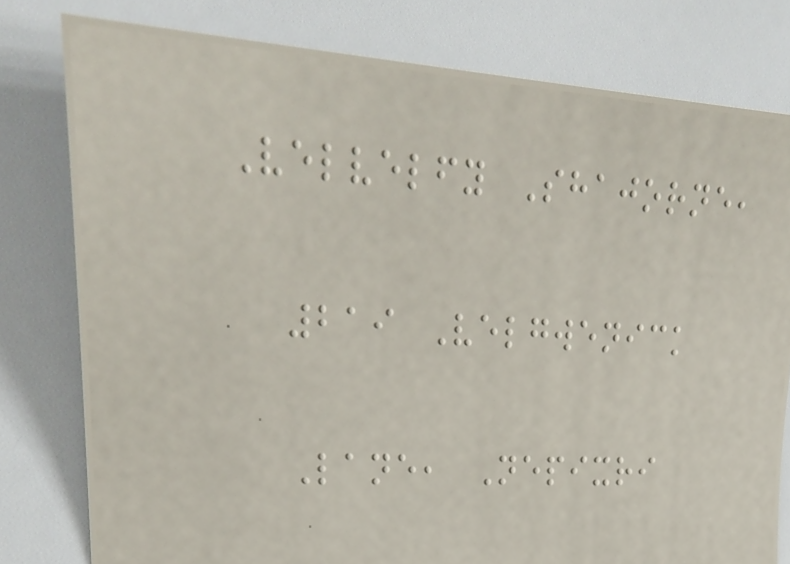Velvelfy Shajorne,
219 Velgwenick
Lane, Nepixri
